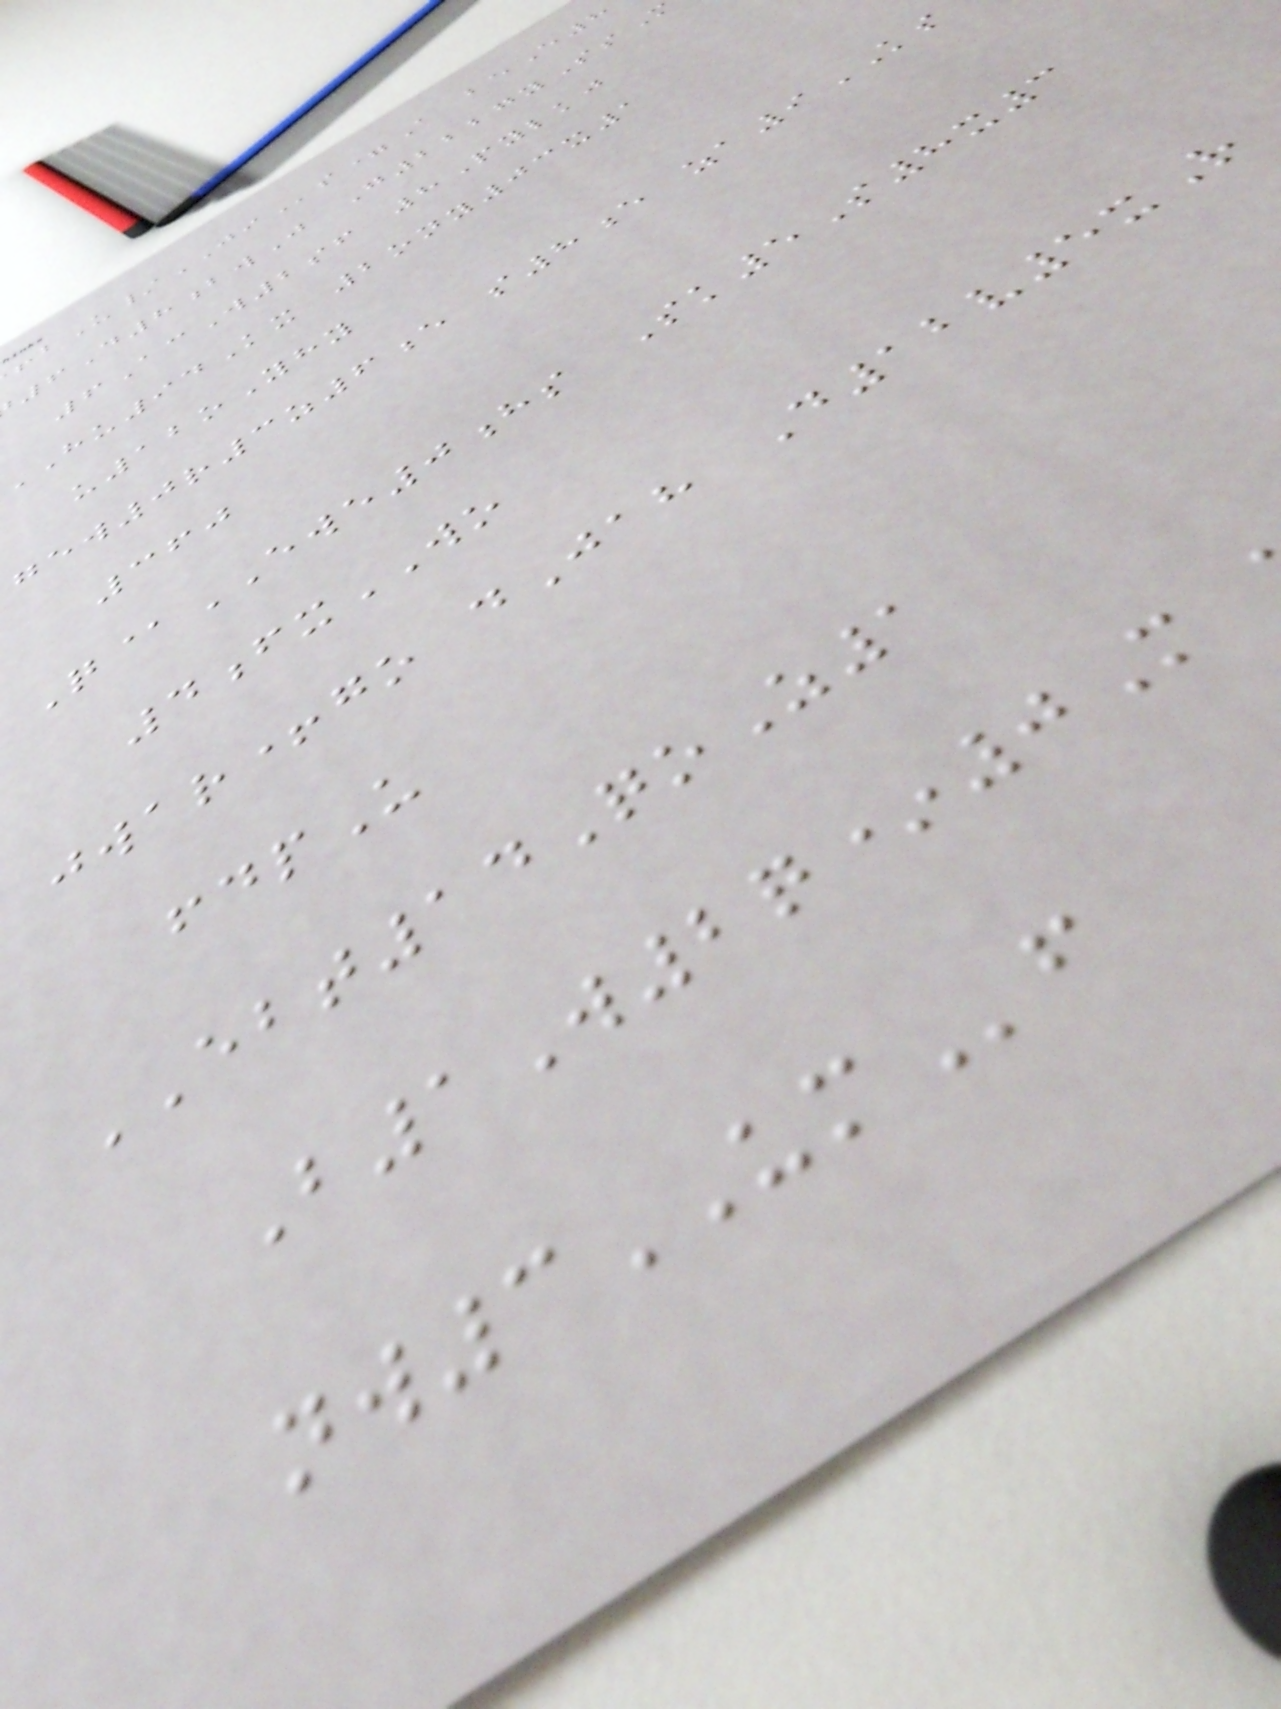bU/JIs=A beE8
6D8bwJ G2227ySsM
6AcW2sf 8Pylkj
HU94Kx 2ony03x1
u12oYhy
gew0r3z6e s8e za9KS
360
Q@EWE0hs Sk5S8x3
4fxWO
jwar+go dJah D12v5xR
fdpU
EBT14QoZ1
B1W2q*0M
nw3UMf
